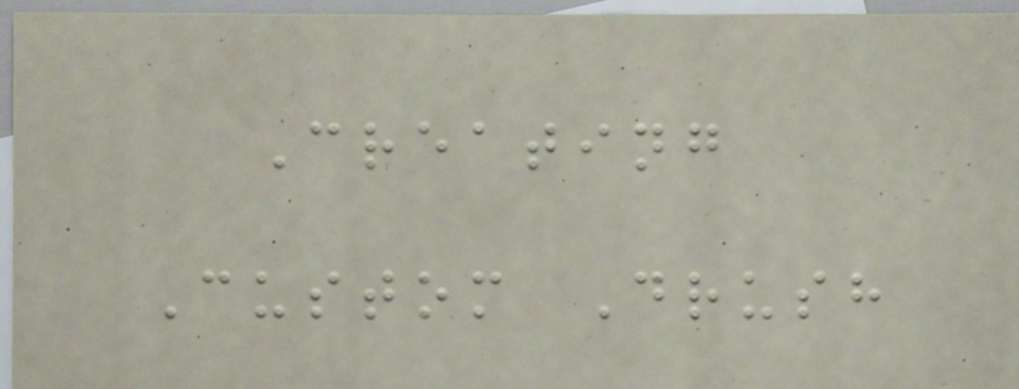Creating
Custom Drush
